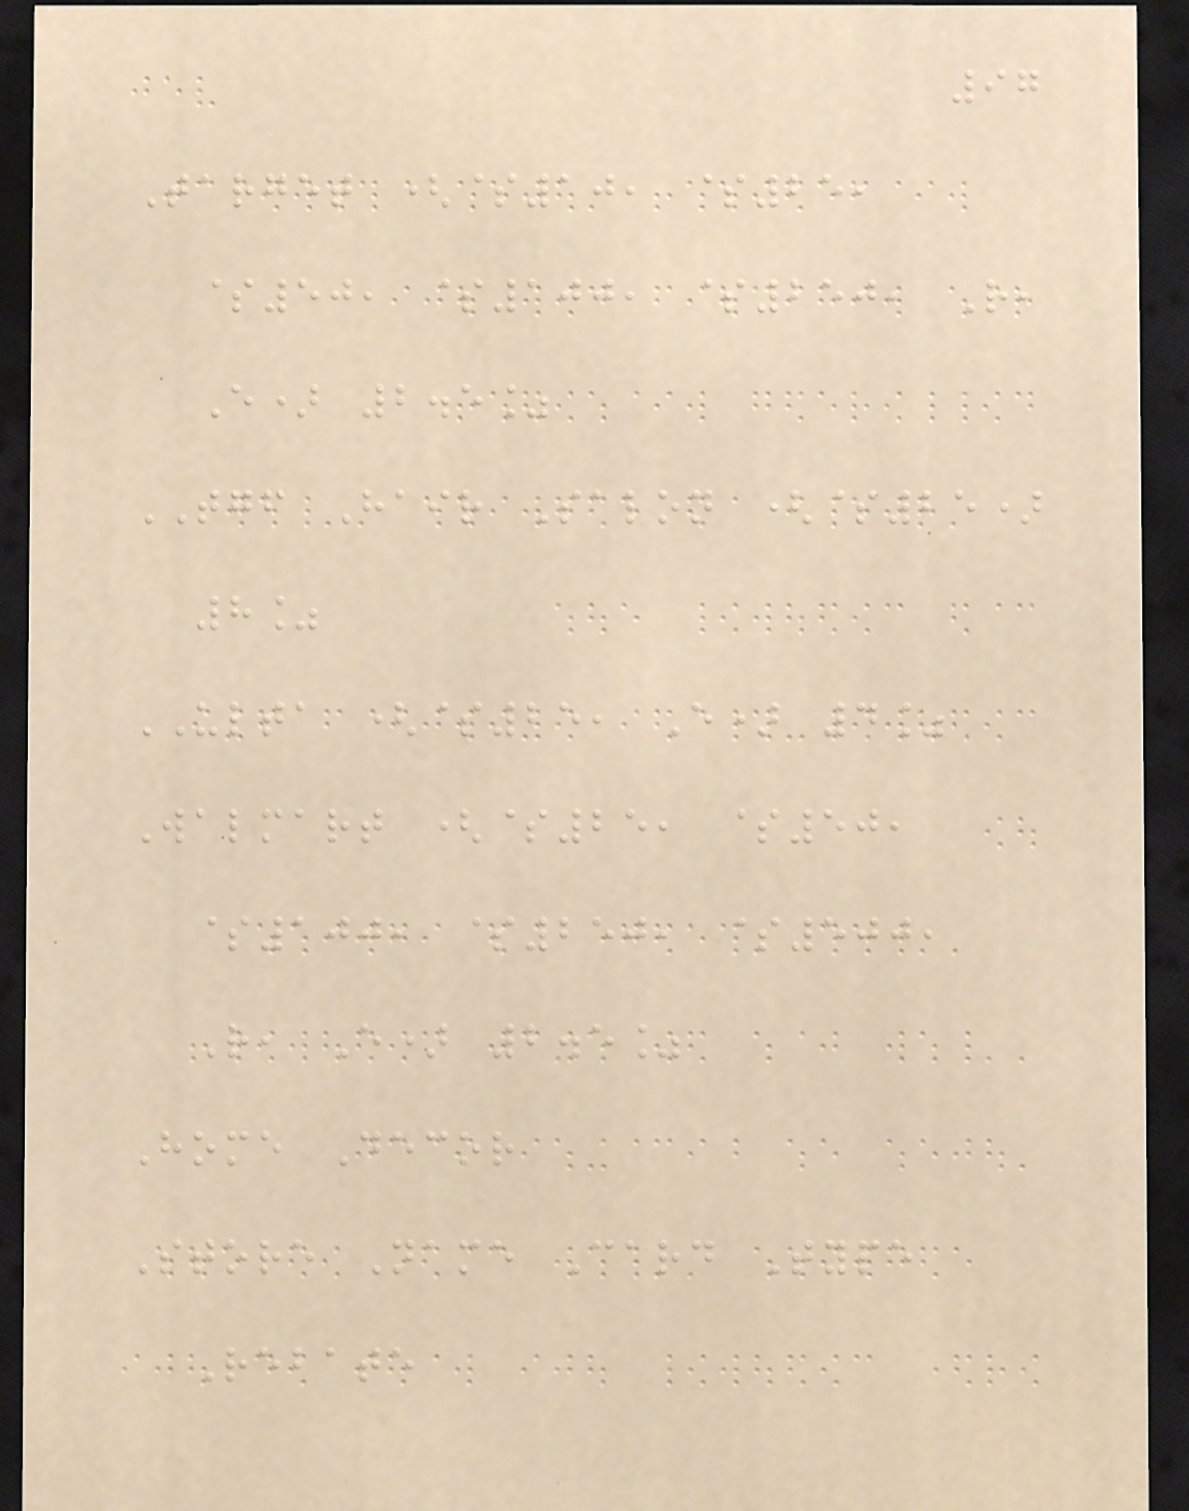97
Target ($10, $25,
$50, $100, $250, R,
E) 2.5%
TGF Hair Salon ($25)
8%
ULTA ($25, E) 4%
Walmart ($25, $50,
$100, $250, $500,
R, E) 2.5%
Home Decor
Store Name Card Type
Rebate
